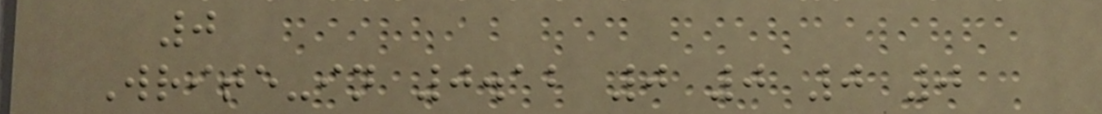0
Write-in 0.12 0 0 0 0
